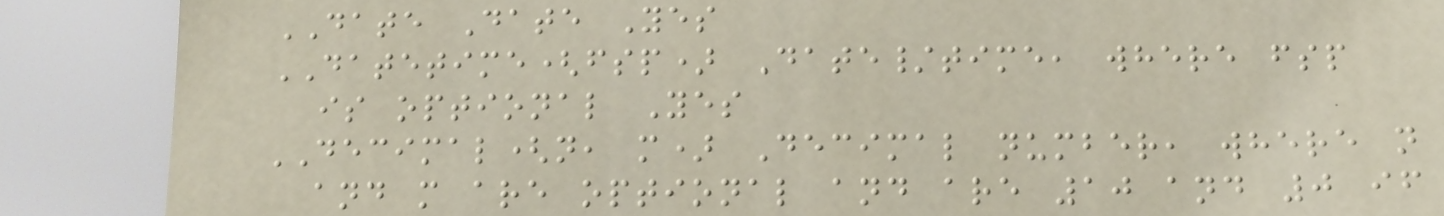DATE Date Yes
DATETIME(fsp) Date/time, where fsp
is optional Yes
DECIMAL(n, m) Decimal number, where n
and m are optional and are 10 and 0 if
